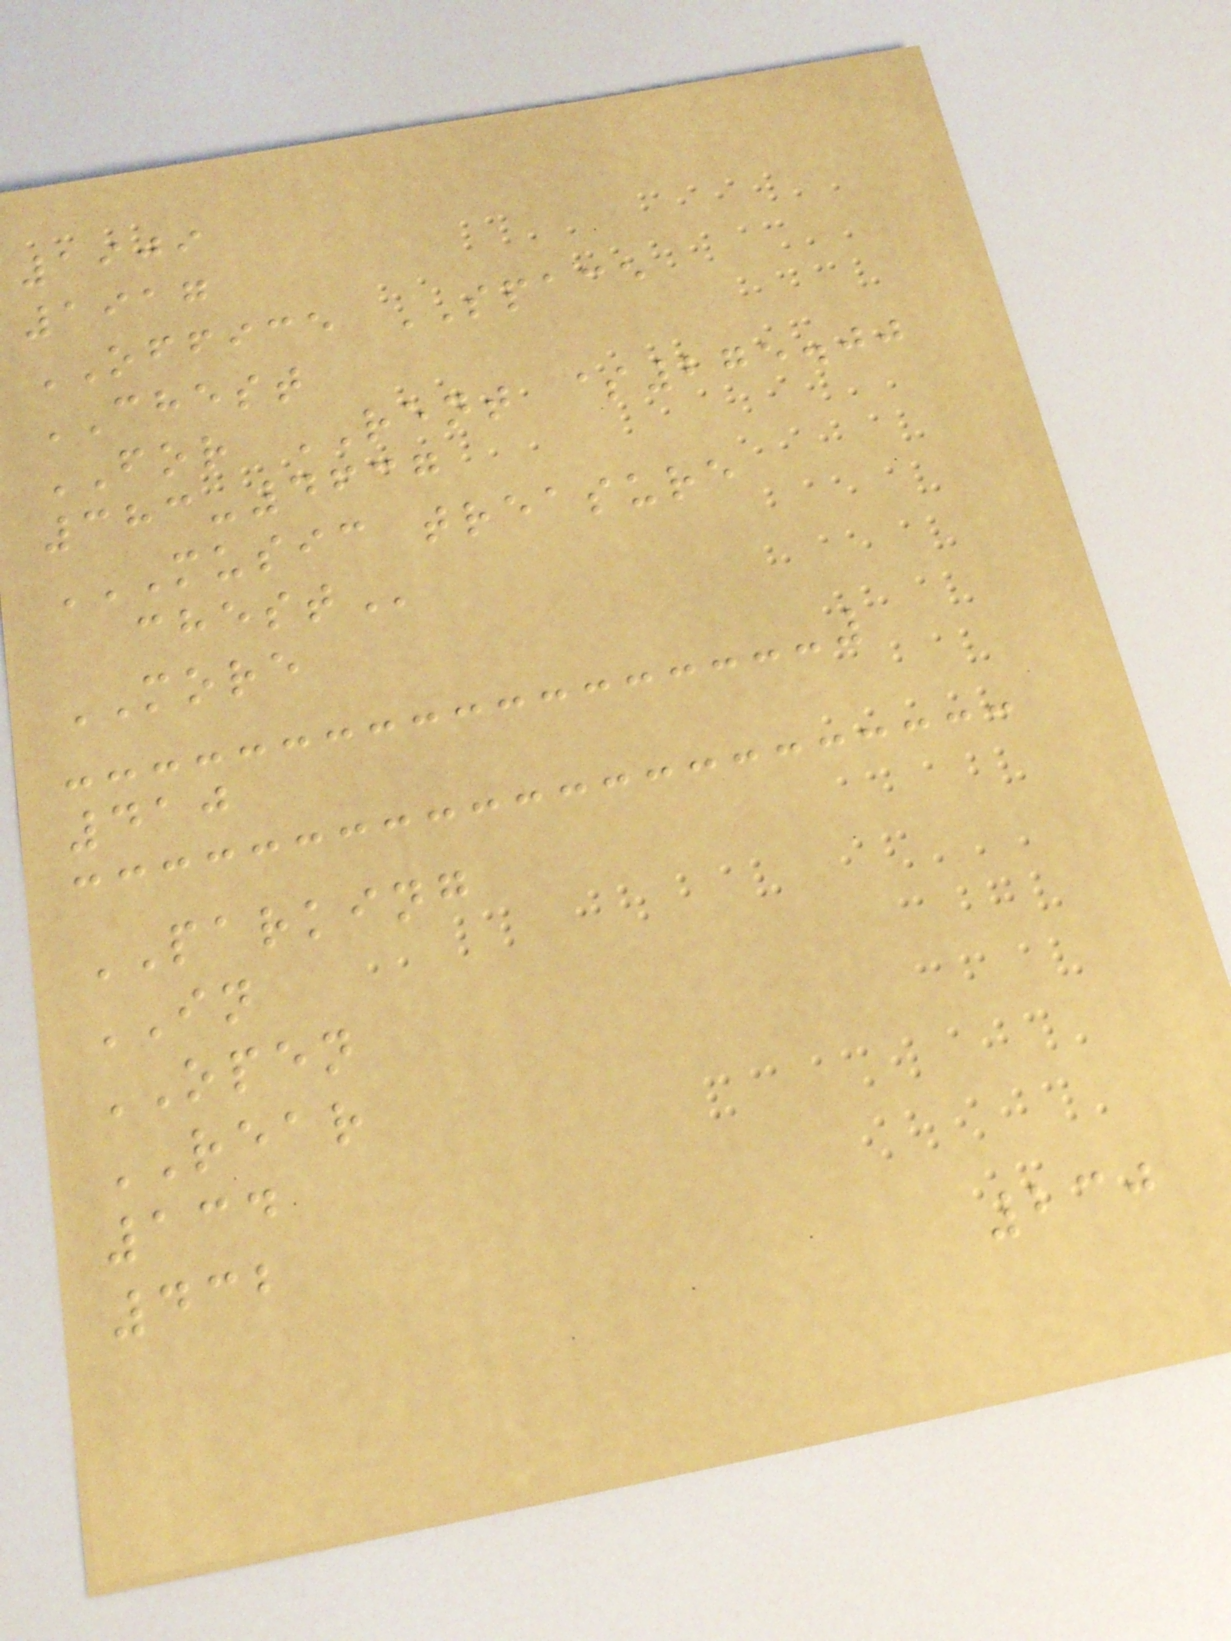1909
1917
OFFICE SPACE
CHEST
FOR RENT $275.00
383-4637
MUSIC TREASURE
CHEST
MORE
410
PARKING
IN
OPEN
REAR
134
432
230
